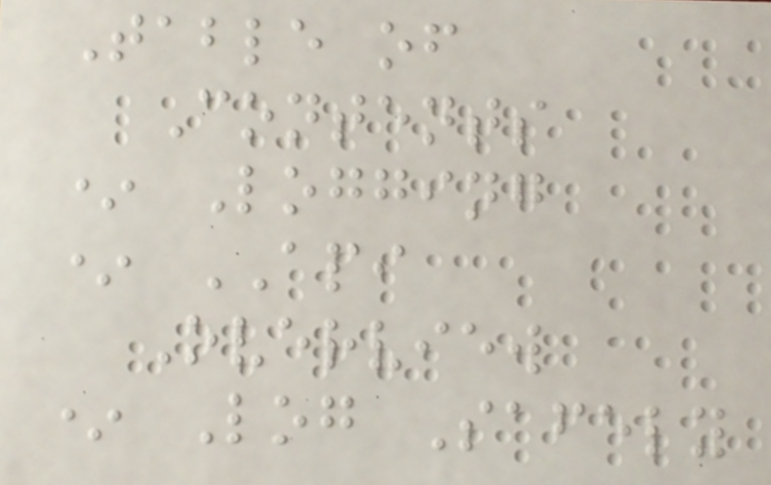Table of
Contents
* Logging
* API
Overview
* Log Safely
